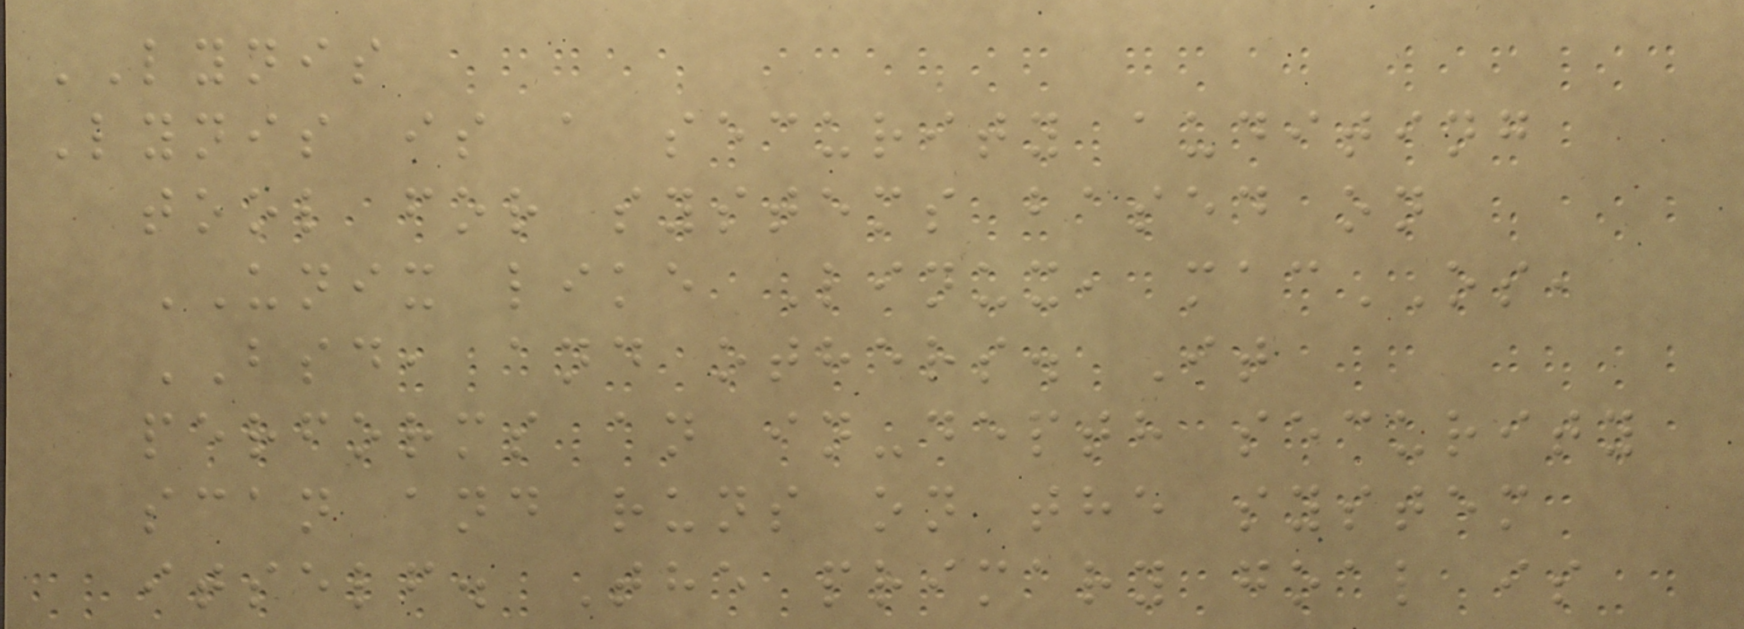LYNIS
Lynis is a security auditing
tool for systems based on
UNIX like Linux, macOS,
BSD, and others. It
performs an in-depth security
scan and runs on the system
itself. The primary goal is
